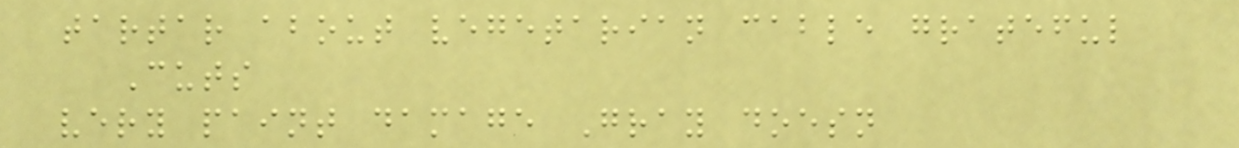tartar about vegetarian cable grateful
Cuts
very paint damage Gray doesn
